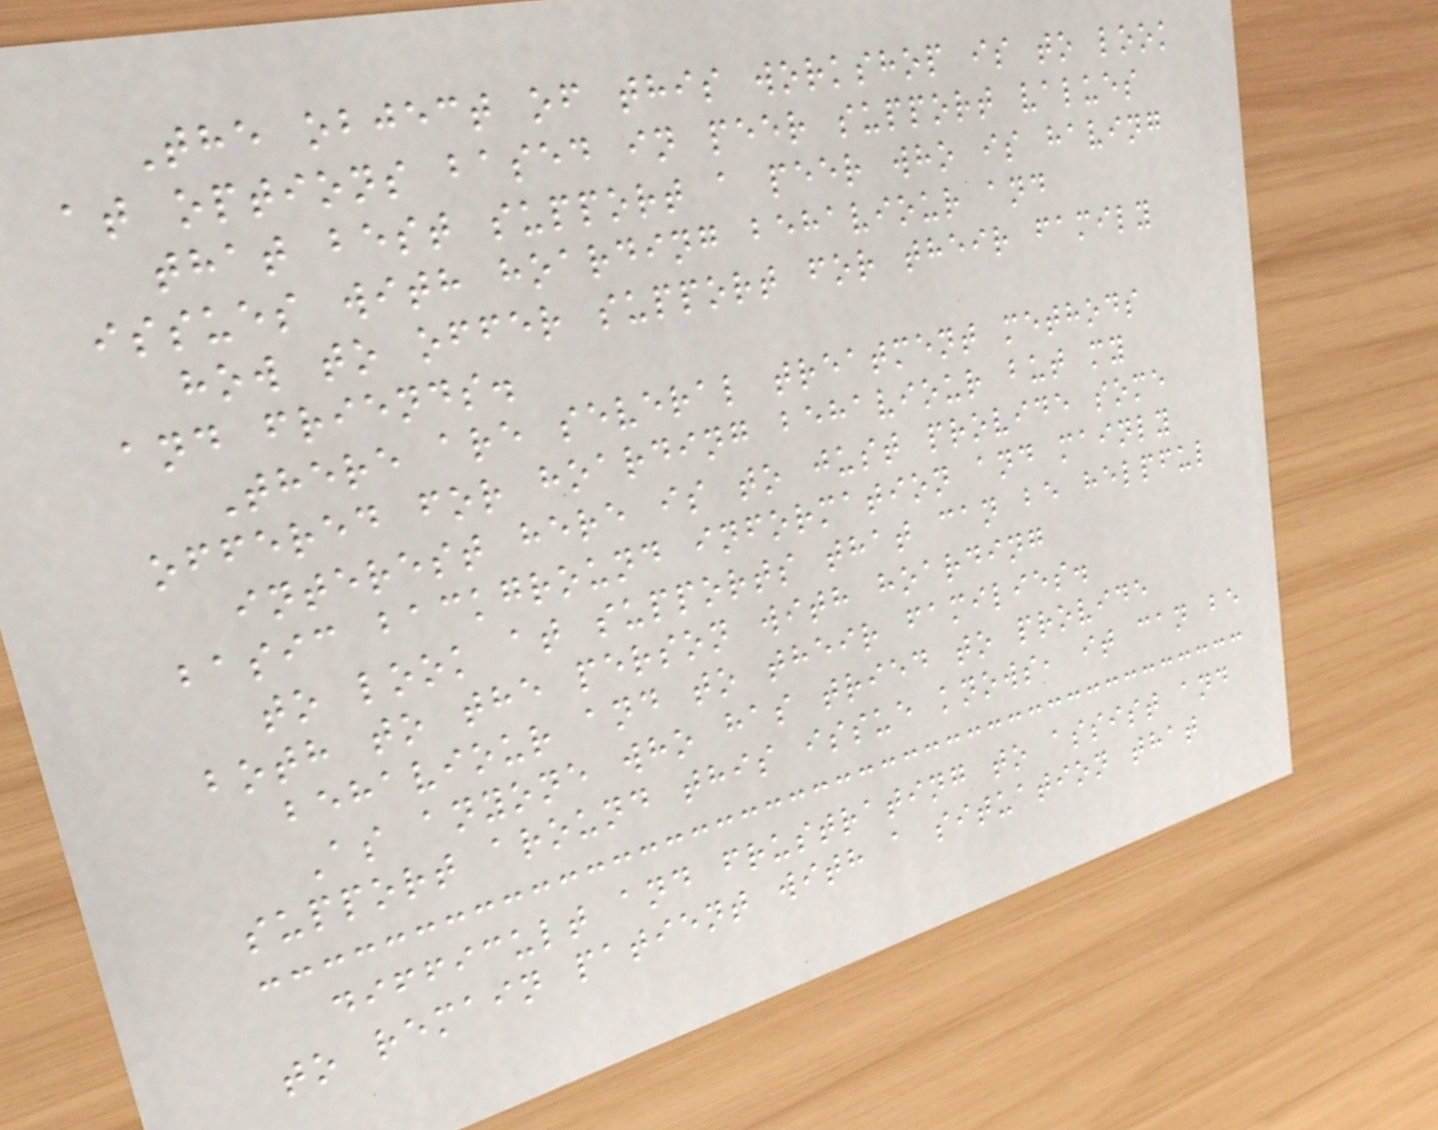The object of this workshop is to look
at options based in peer support values
that best support a peer who is having
issues with hoarding behaviour and
how to offer support for their family
and friends.
There are several treatment methods
offered for hoarding behaviour but my
interest here is to just provide some
basic background information and mainly
to look at supports that can be helpful
both to the person with hoarding
behaviour and to their families.
As anyone who has tried to provide
support around this issue knows, it can be
difficult and frustrating to assist and
to remain patient with a situation that
